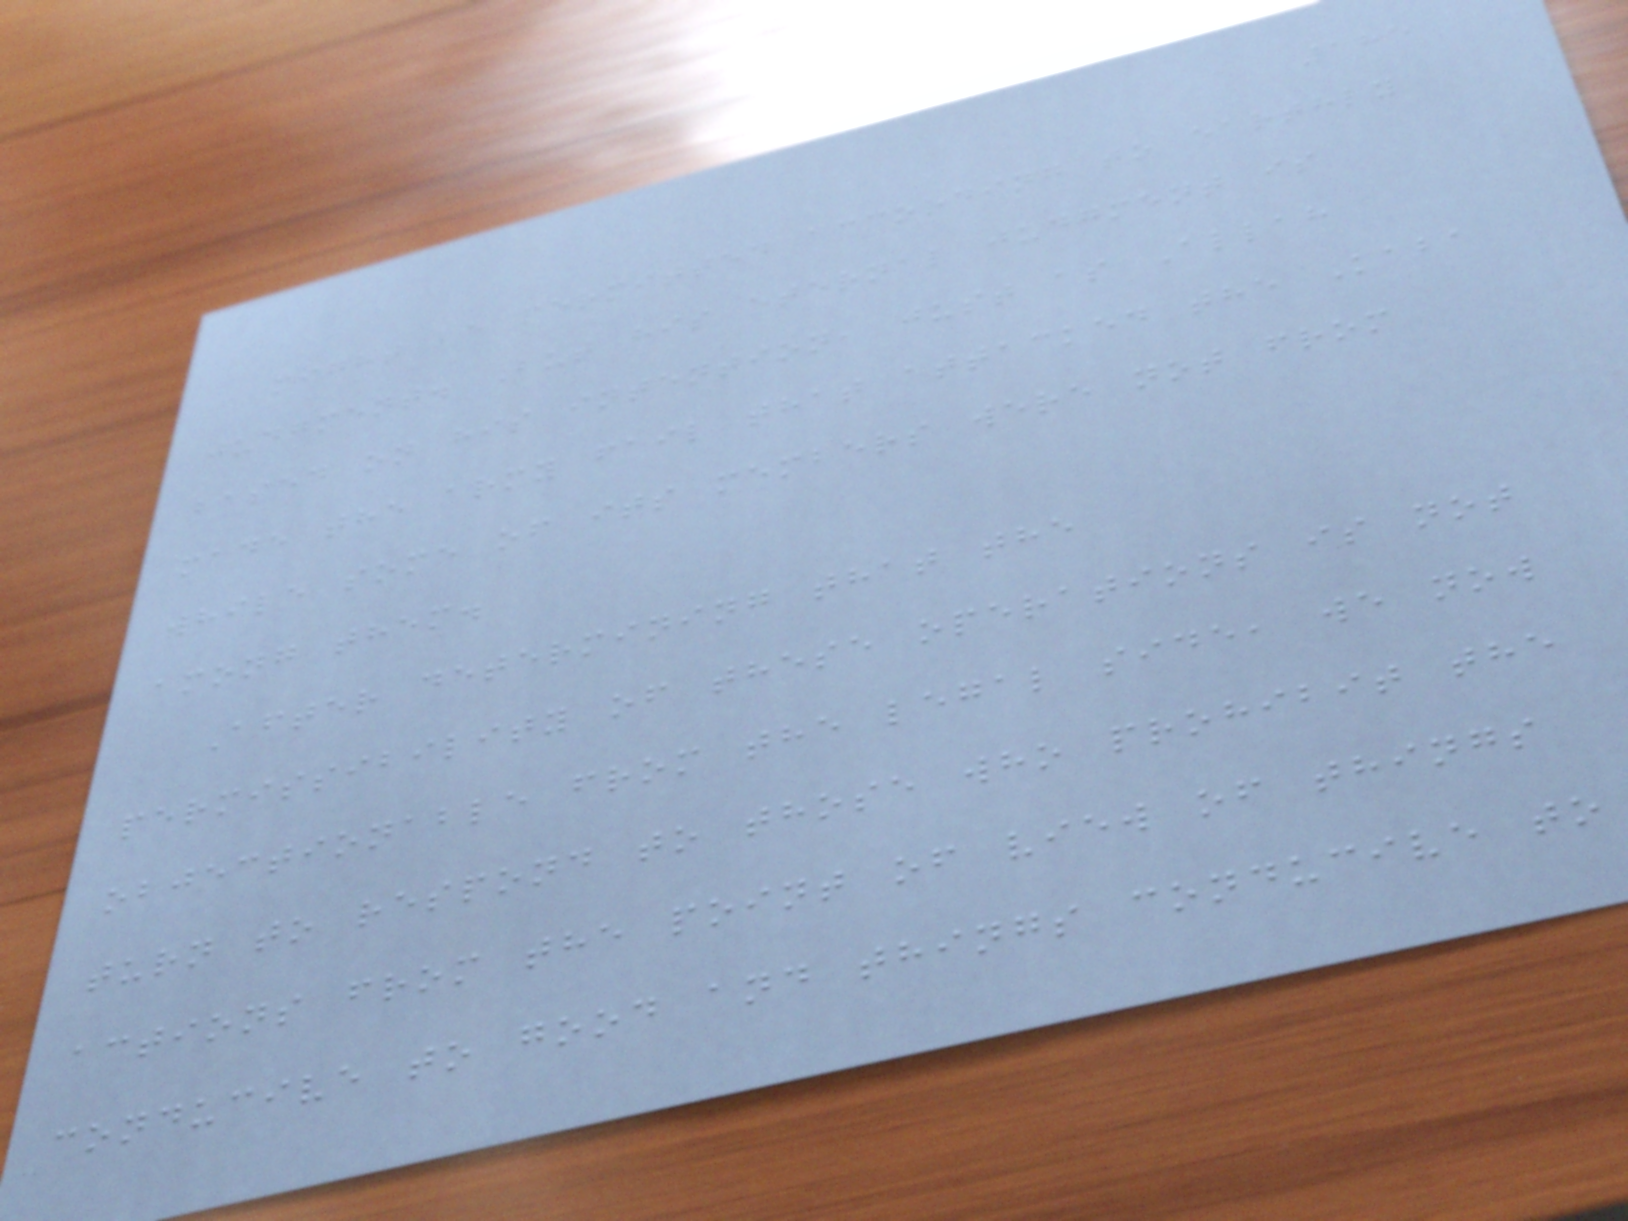185
might be permitted according to earthly
judgment. But his eternal judgment is
based on his intention, just as Allah
made the army fail that attacked the Kaba
while some of its members were not from
among them.
After determining that the
permissibility of these operations is not
objectionable from the legal side, we now
turn to respond to those who prohibit the
actions from the point of view of things
conducive to good and things conducive to
